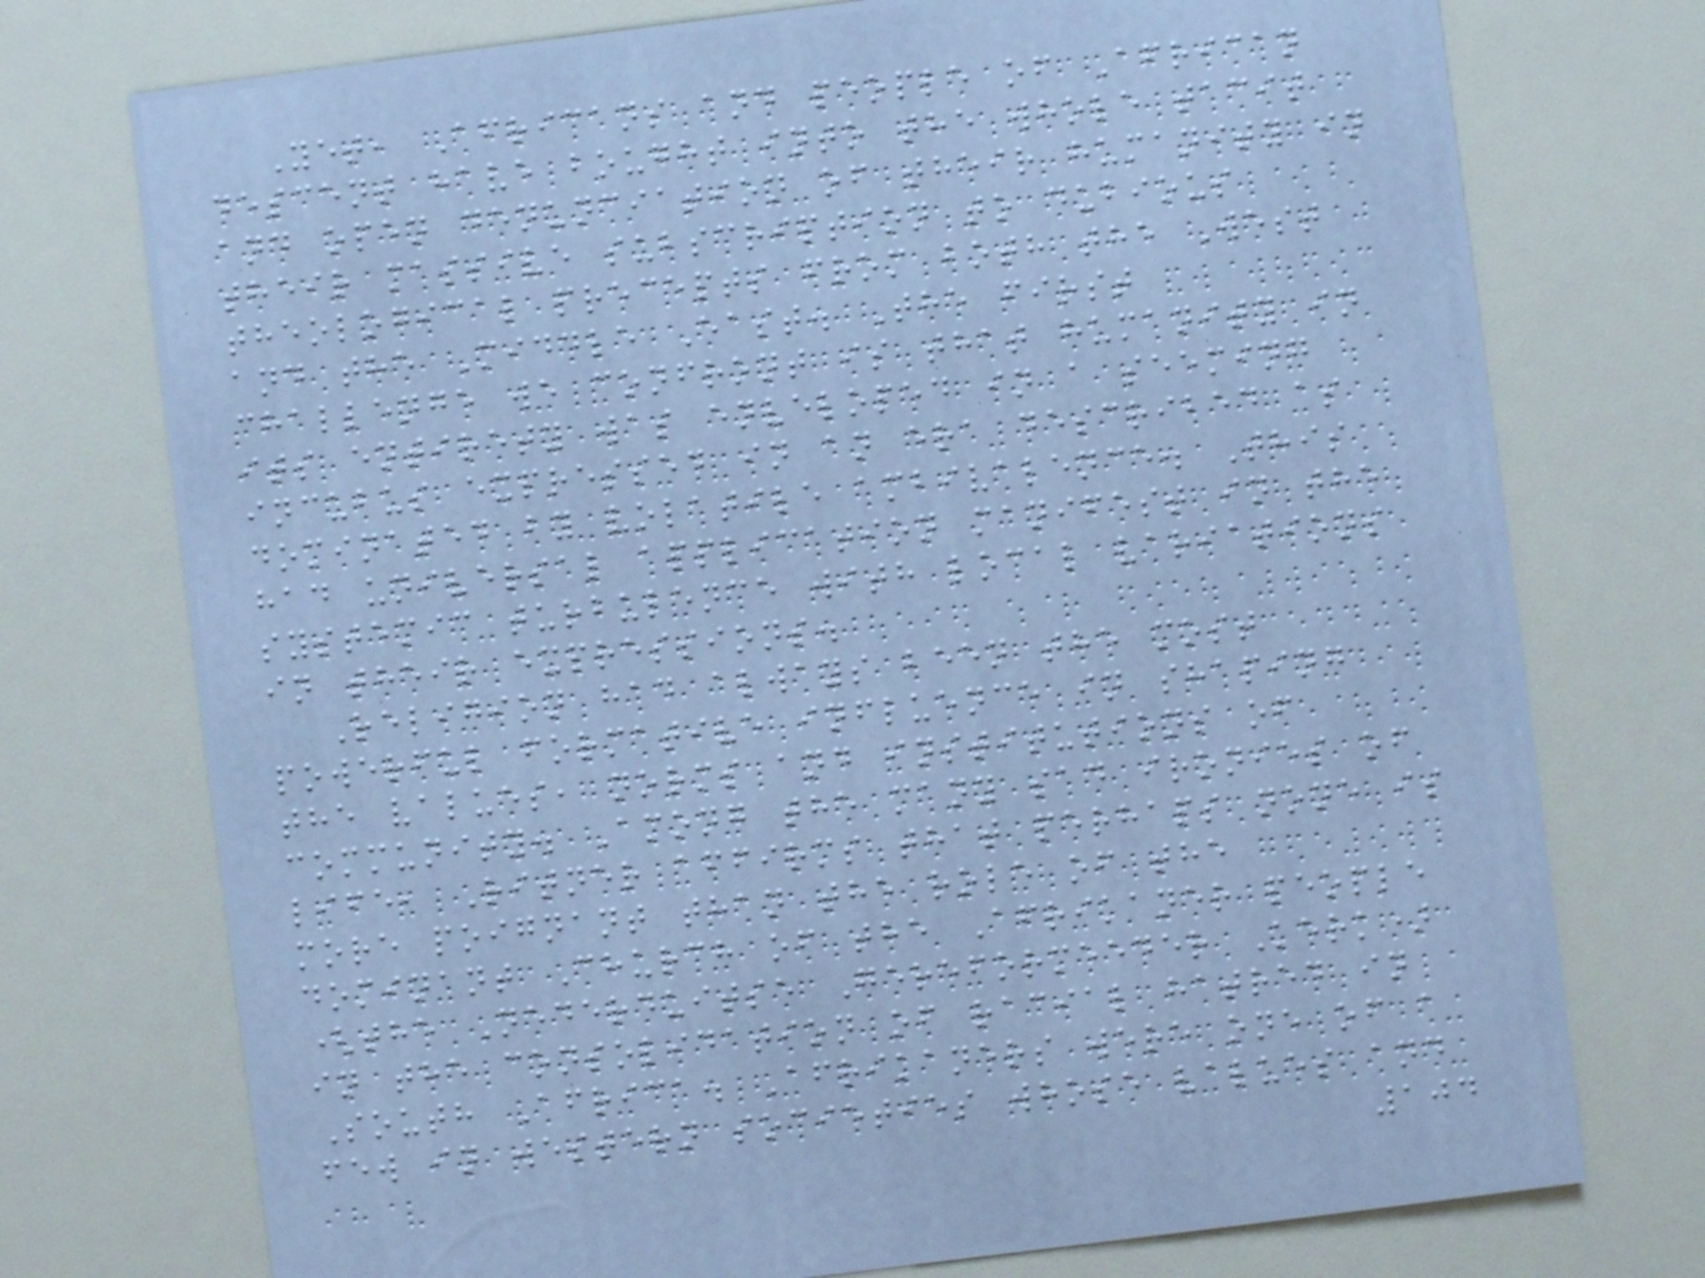Yet, Africans and people of African
descent have bought into the whole tacit
and open denunciation of their humanity in
their massive subscription to dubious
theological precepts from both the West
and the Middle East. The first
challenge we confront is that humanity in
its entirety was enveloped in a seeming
incubus expressed in an era described as
dominated by volatile ambivalence. This
had universal application manifest in the
systemic turbulence with local variations
in their expressions.
Religion had always been the most
powerful formative influence in shaping
the values, norms and institutions of
community. Among the many sad ironies of
life, Ritner affirms that perhaps none is
more poignant than the role of the
dominant Church of the Afrikaner people
(the Nederduitse Gereformeeder Kerk)
in the consolidation of racial hatred in
South Africa. Afrikaners were one of a
few in western societies whose values and
104
